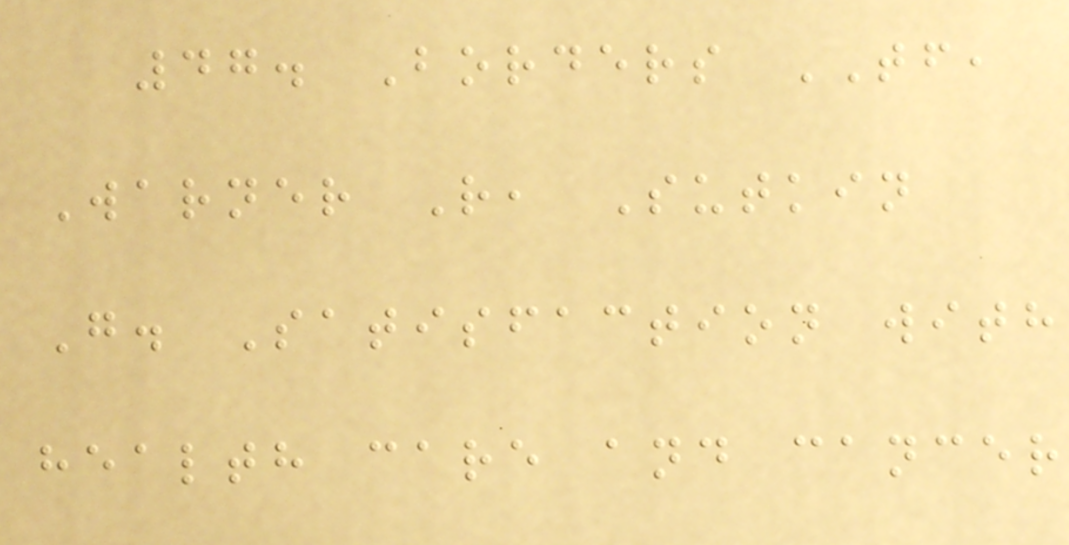47. Borders TF,
Warner R, Sutkin
G. Satisfaction with
health care and cancer
